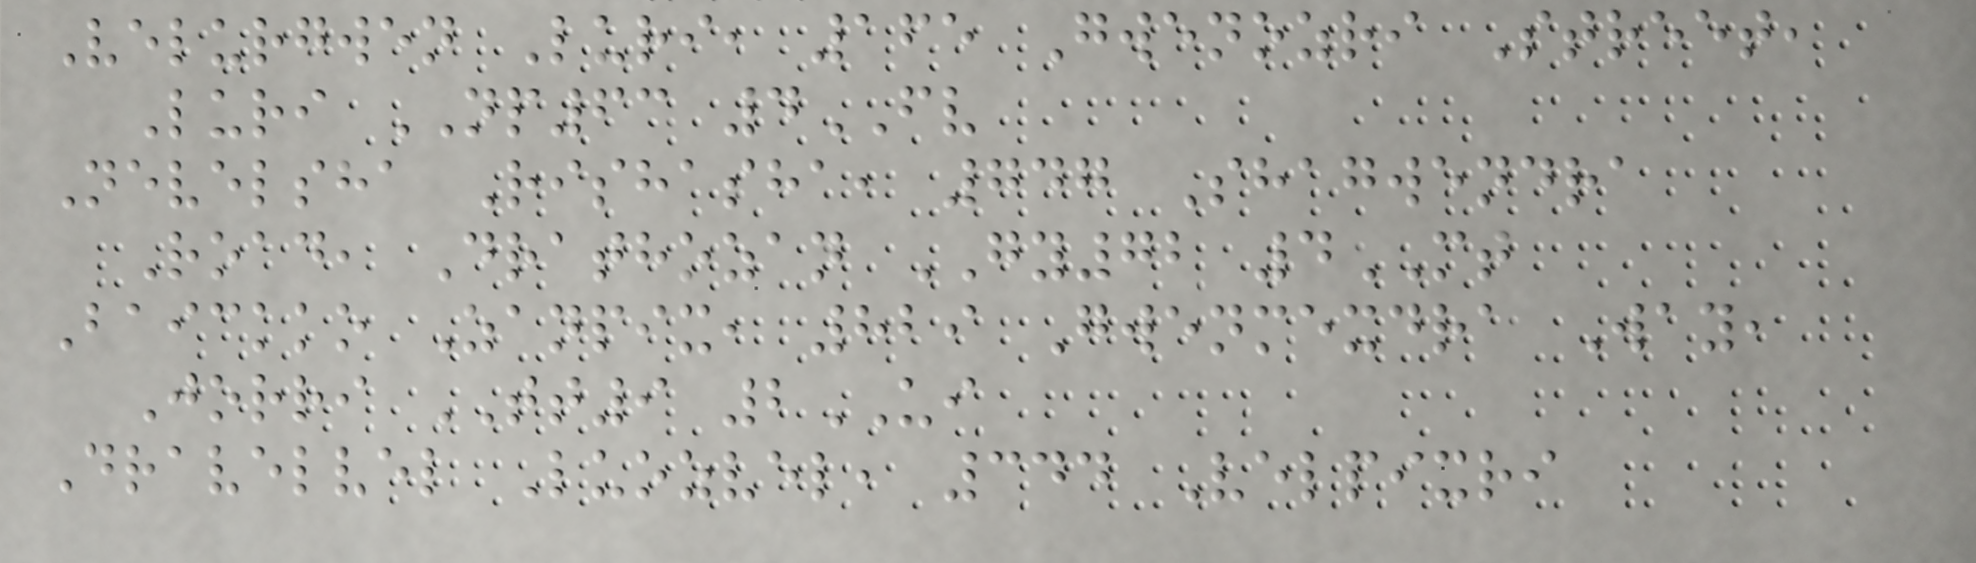Velurgwen Luri, 165 Gwenozri Street,
Luri NP63 4FV
Nevelsha Rishasha, 747 Shagwendra
Road, Drathozan GY72 4MT
Baickko Zanpix, 829 Gwenmexdra Way,
Jorri TT9 2UI
Dravelvel Luozvel, 344 Velpixri
